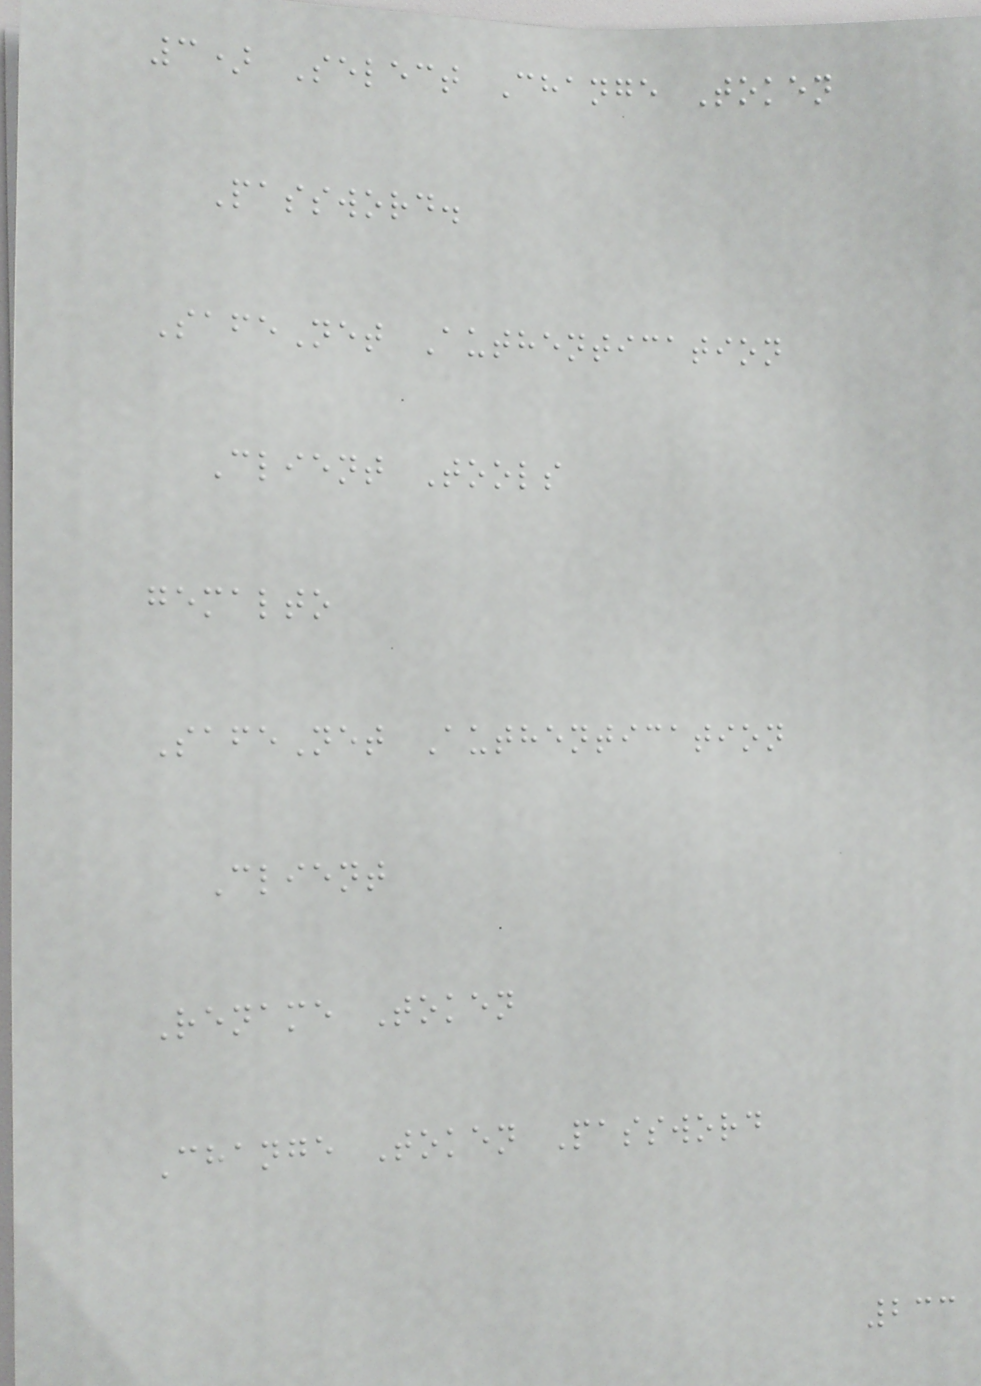3) Select Change Token
Password.
SafeNet Authentication
Client Tools
gemalto
SafeNet Authentication
Client
Rename Token
Change Token Password
233
